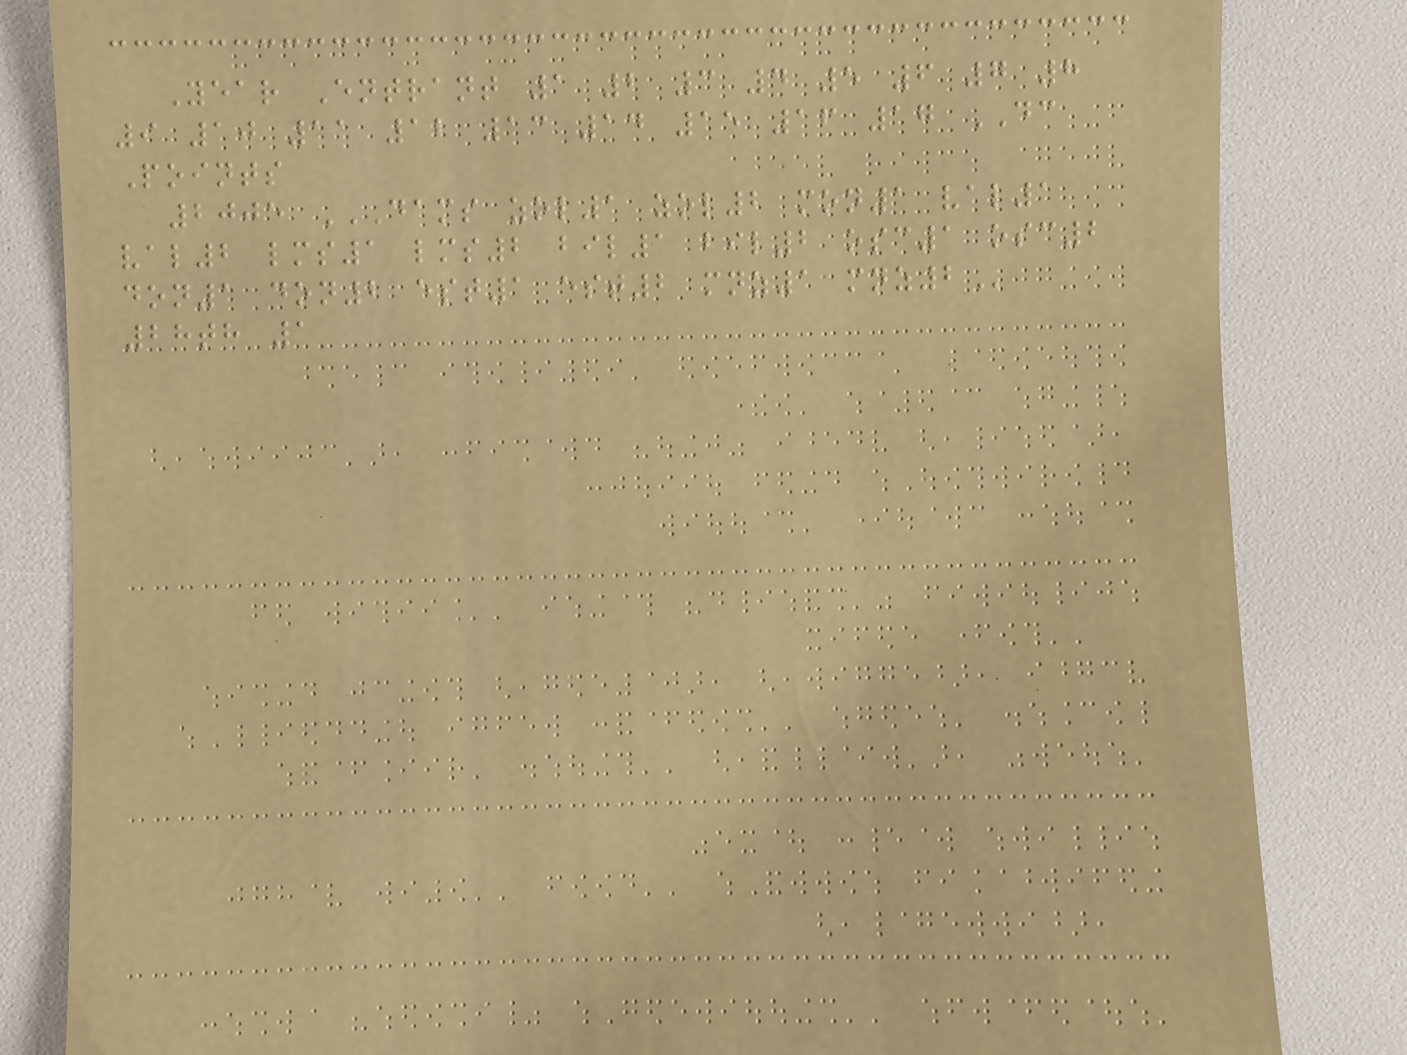Year Entrant 1 2 3 4 5 6 7 8
9 10 11 12 13 14 15 16 17 DC
Points
2005 DAMS ZOL1 ZOL2 MON1 VAL1
VAL2 LMS1 LMS2 BIL1 BIL2 OSC1 OSC2
DON1 DON2 EST1 EST2 MNZ1 MNZ2
28th 1
